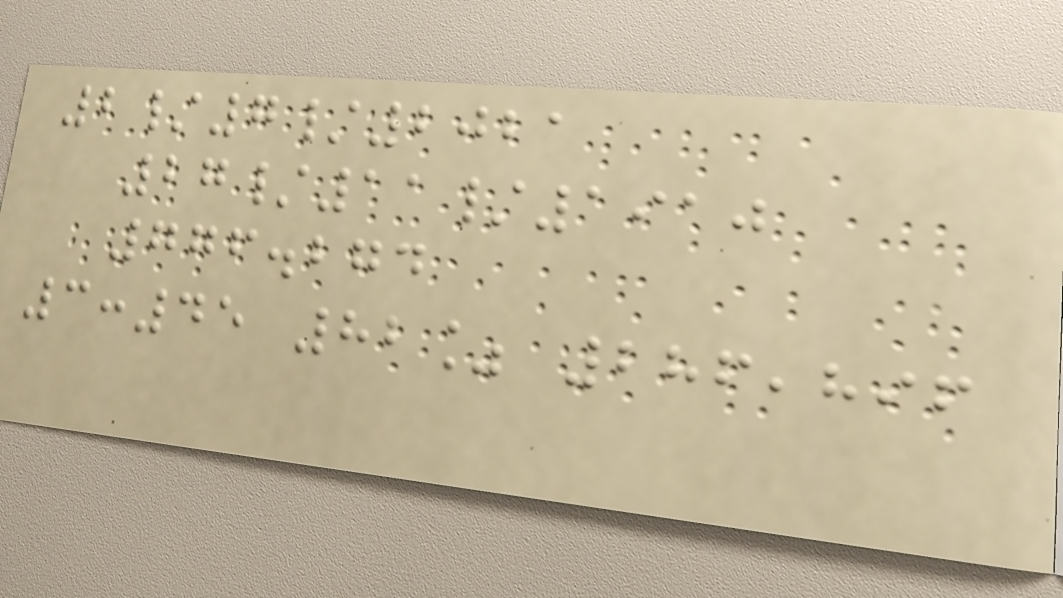2/7/2021
27/11/1910
776.274
3:45 82% 286,896
